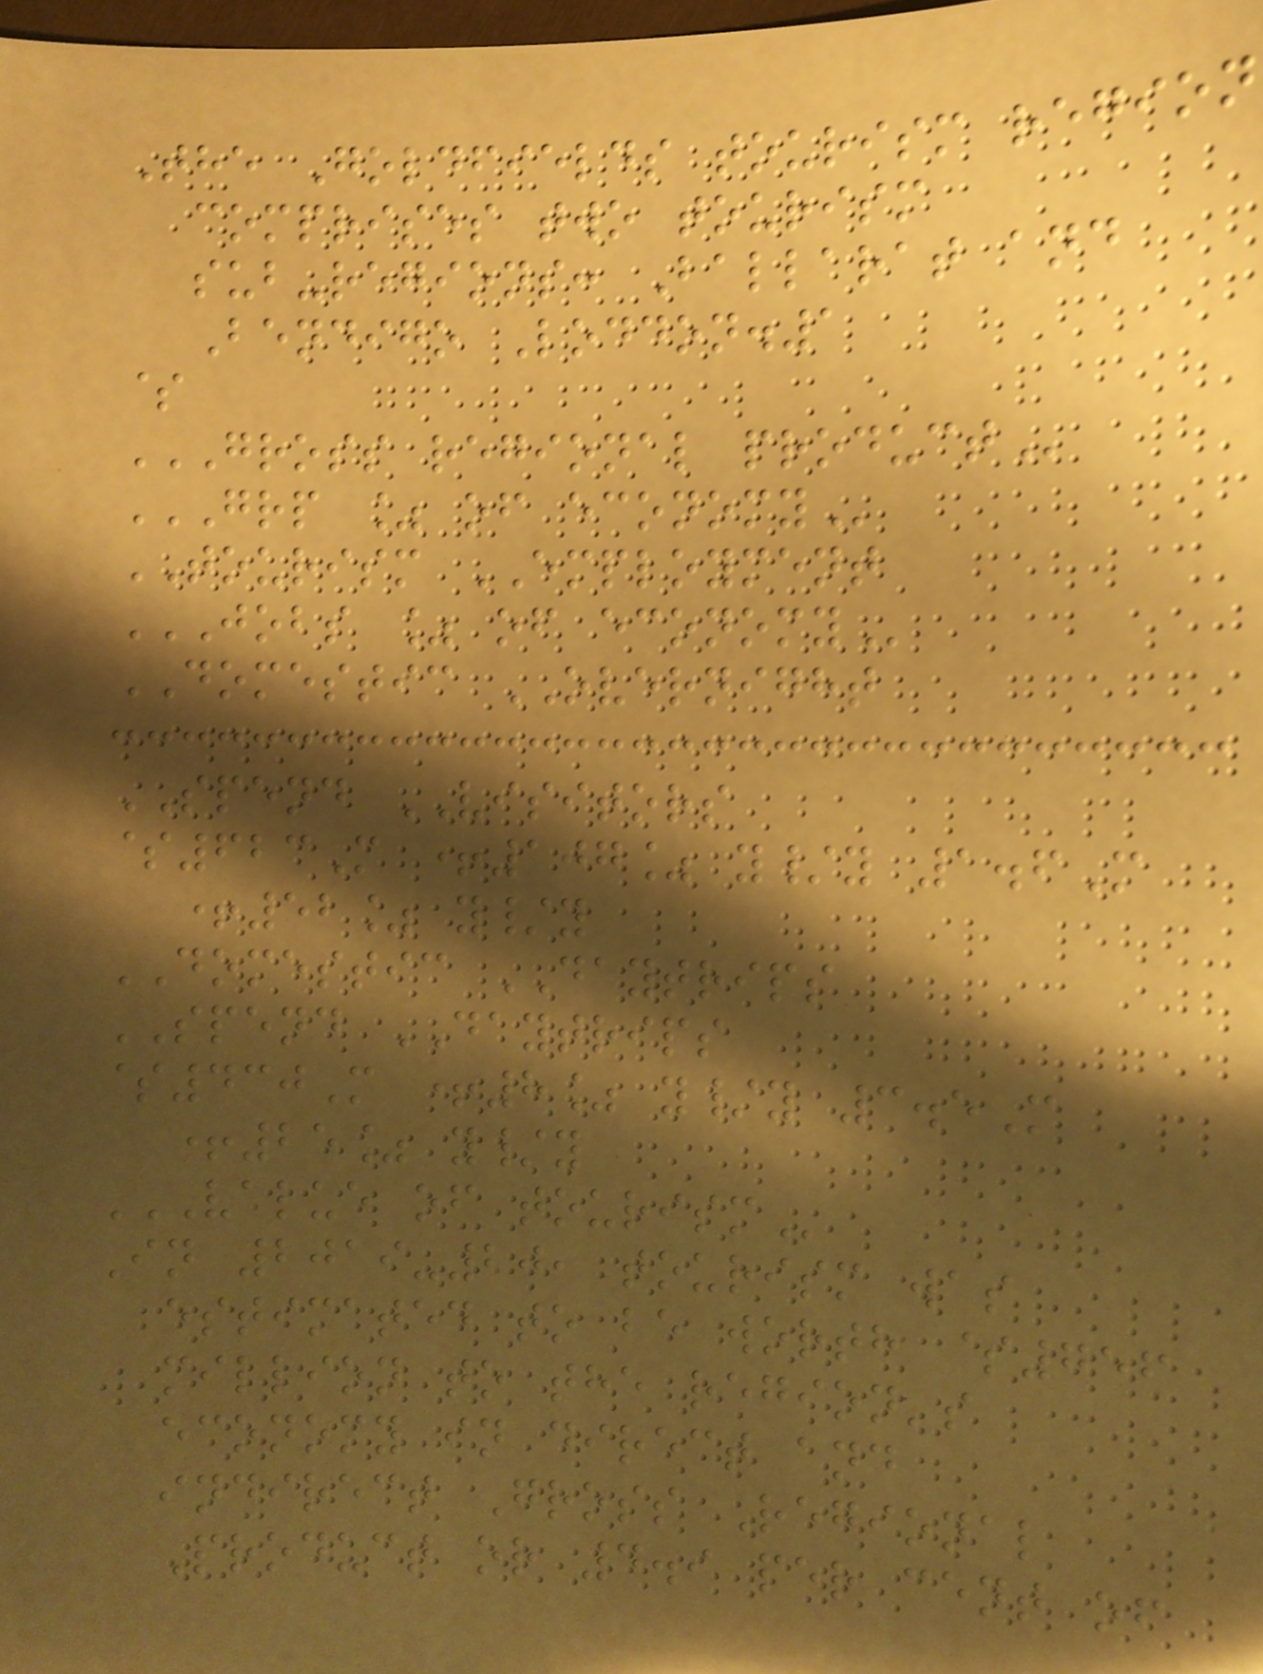The Goldfields tourism region
comprises two tourism
sub-regions: Ballarat and
Bendigo Loddon.1
$
GROSS REGIONAL PRODUCT
GRP % OF ECONOMY
TOURISM EMPLOYMENT
JOBS % OF ECONOMY
DOMESTIC OVERNIGHT
SPEND VISITORS
$623M +107% y/y 1.6M
+52% y/y
DOMESTIC DAYTRIPS
SPEND DAYTRIPS
$430M +8% y/y 3.5M
+25% y/y
VALUE OF TOURISM
In 2019-20, tourism was
estimated to be worth $756
million to the region's
economy in direct and
indirect Gross Regional
Product or 4.9 per cent of
